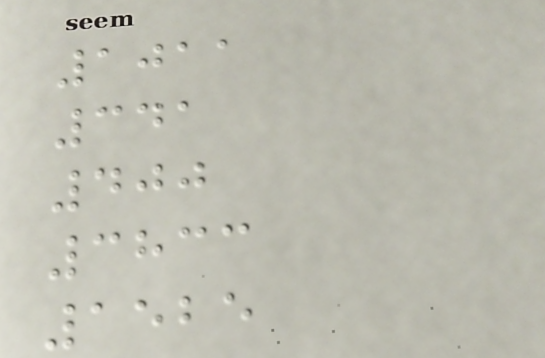1011
341
400
3833
1525
